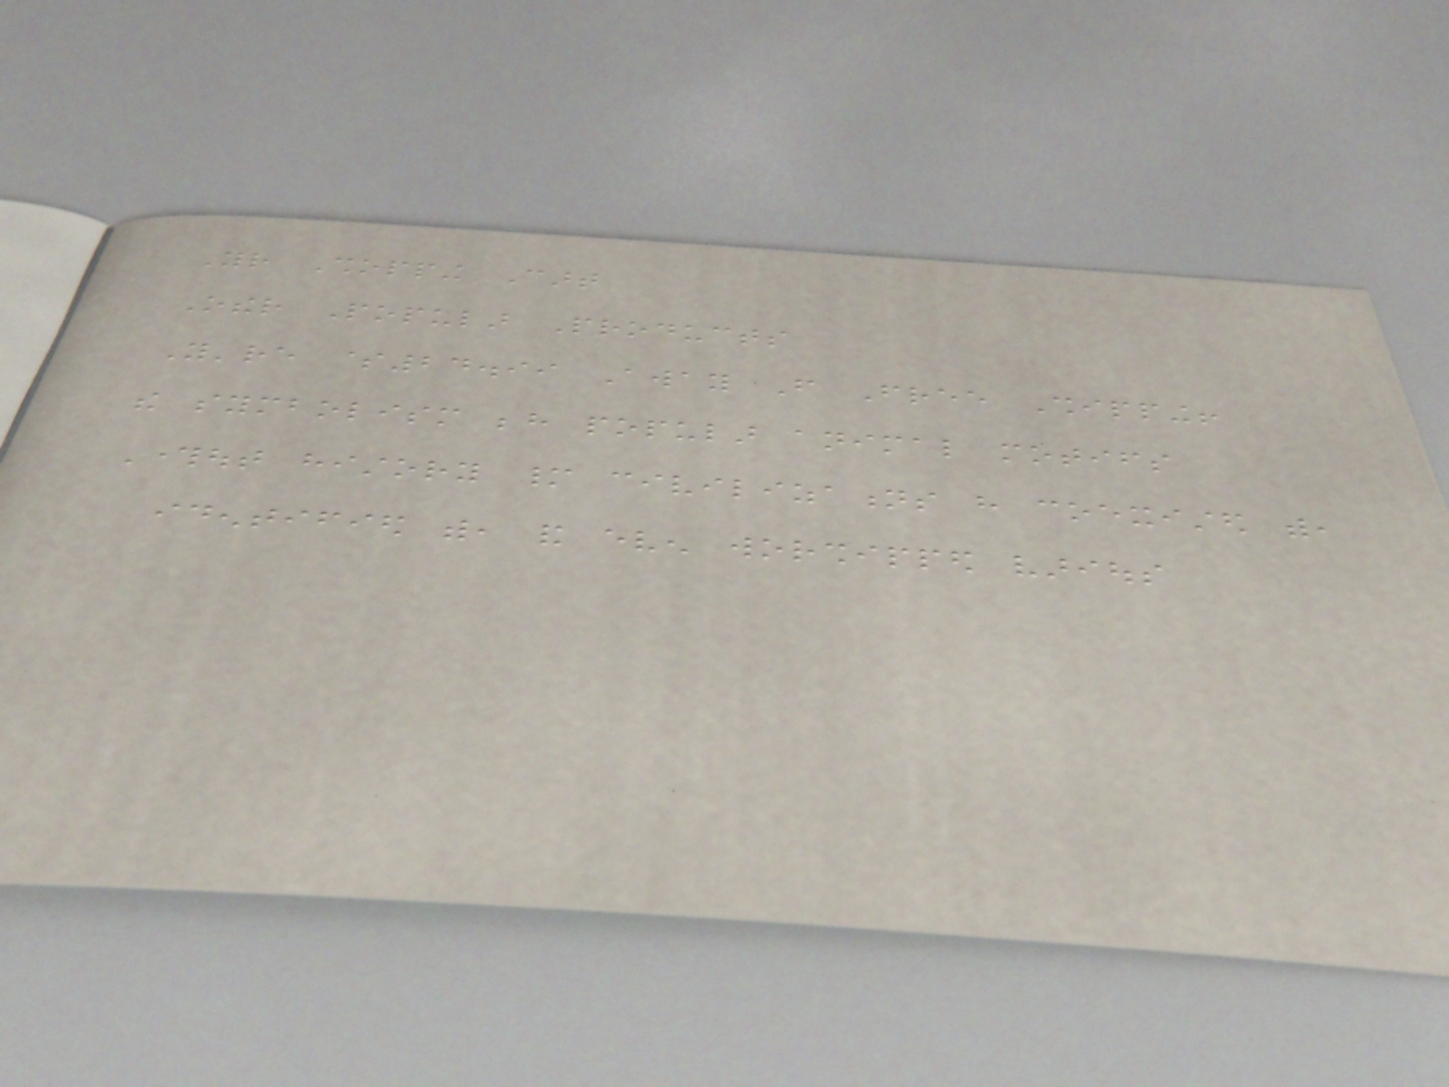Your Shopping Cart
Other Popular Products
You're $24.99 Away From Free Shipping!
the symbolism behind popular animal motifs
Throughout history many civilizations have coexisted with,
identified with, and even worshipped various
